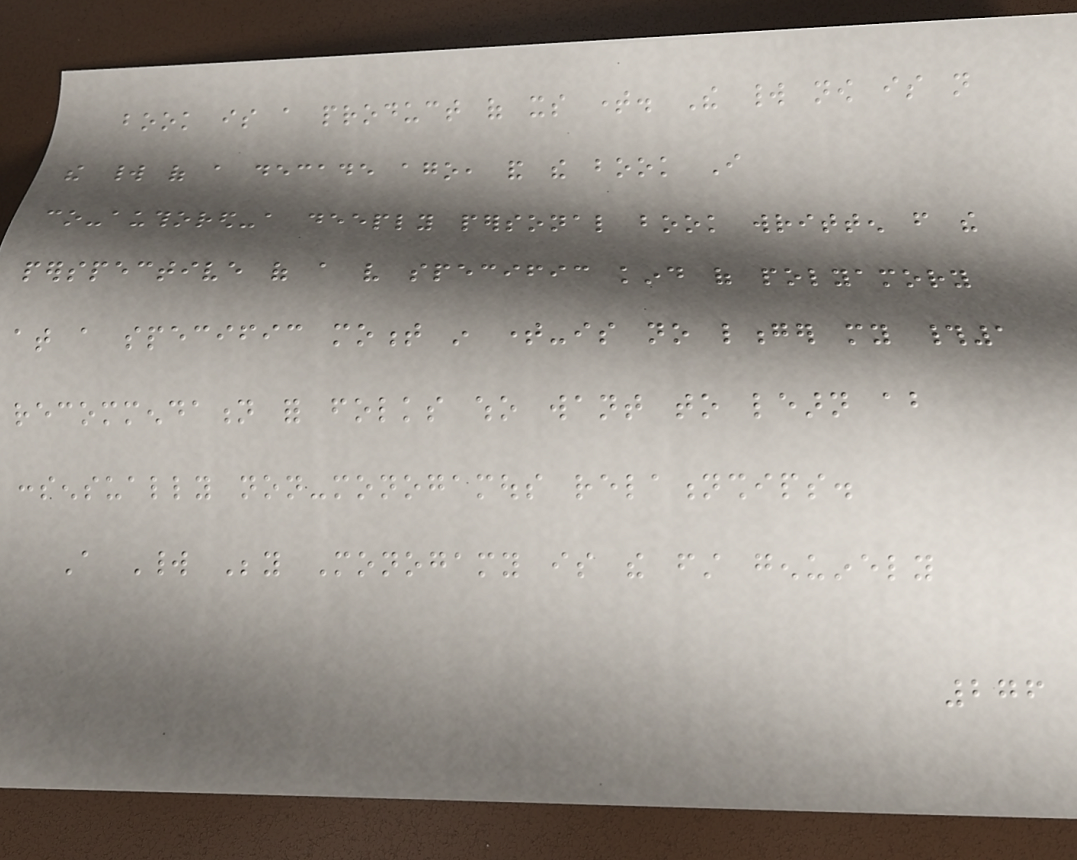book is a product of its time. The world now is not
the world of a decade ago, and the book I
co-authored-a deeply personal book written from the
perspective of a very specific kind of polyamory
at a specific moment in time-is no longer my #1
recommendation for folks who want to learn about
consensually non-monogamous relationships.
A World Beyond Monogamy is the first genuinely
276
